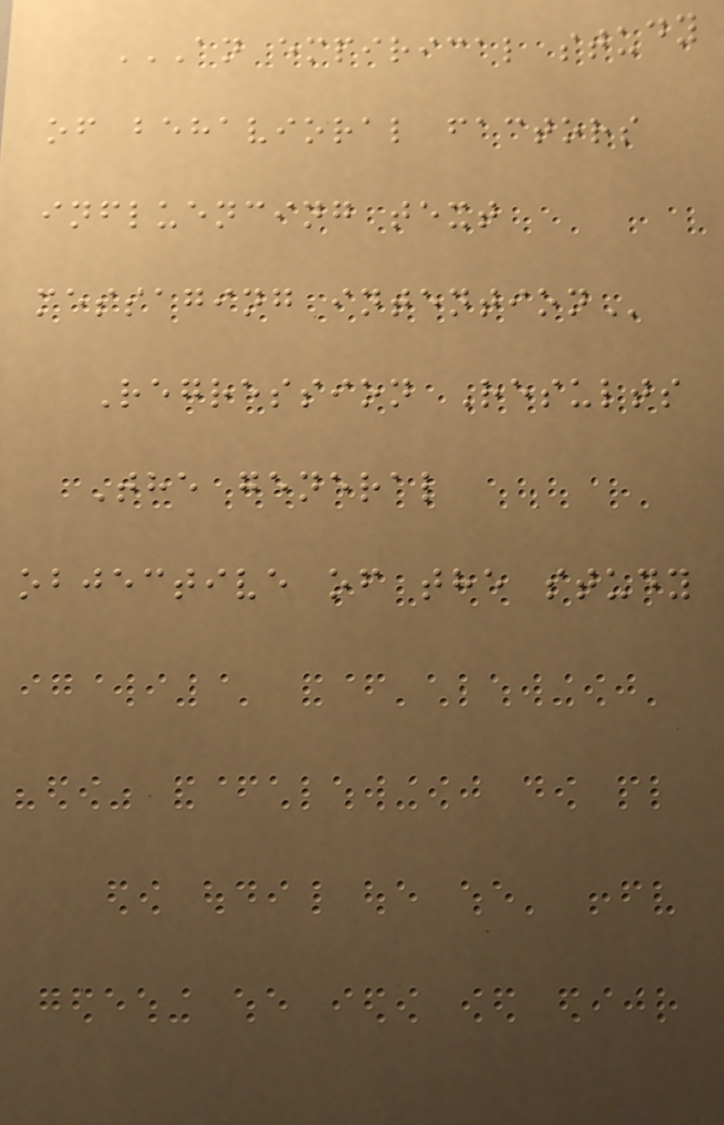AN EMPIRICAL STUDY
OF BEHAVIORAL FACTORS
INFLUENCING TEXT
MESSAGING INTENTION
Regression Results
The general
objective of the study
